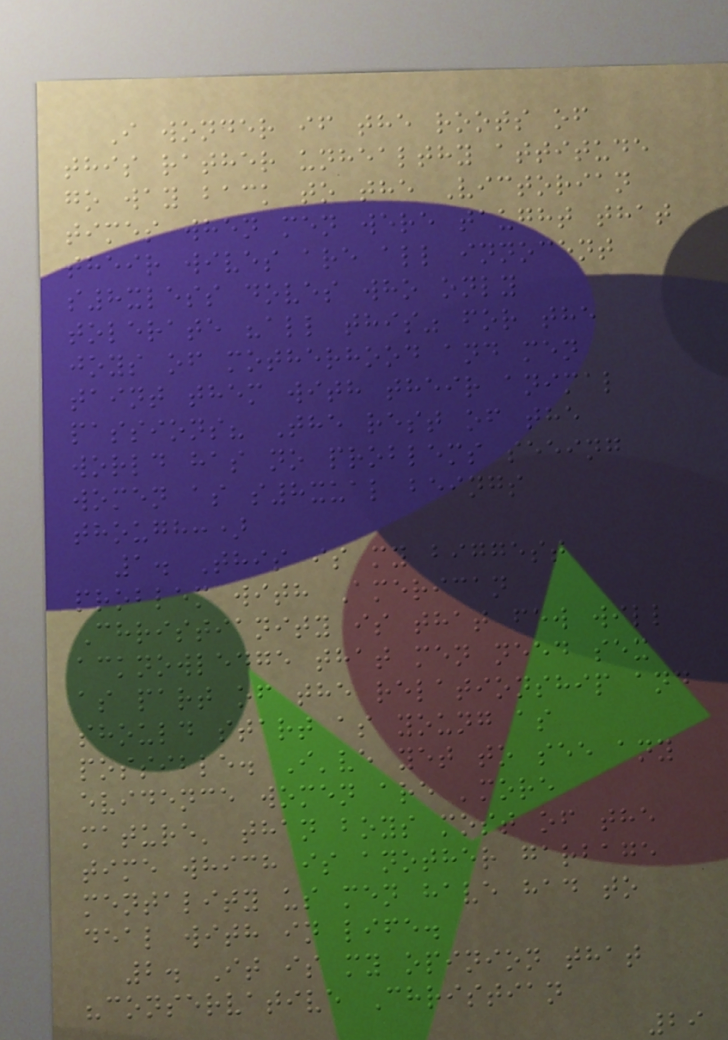I wonder if the roots of
this rather unhealthy attitude
go way back to the Victorian
times when men were taught that
their wives are all innocent
s8xless doves who only
tolerate "all this" for the
joys of motherhood and men
taint them with their animal
passions? The rest of the
world has no problems seeing
women as s8xual beings
though:)
1. This is my biggest
problem with American
Christianity is that few will
acknowledge that men need sex
as part of the relationship and
should start as young as
possible. I've yet to see any
evidence women are 'more
mature' than boys most of the
time which is another garbage
mentality us men have had to
deal with in life.
2. It is my opinion that
"conservative Christian
29
